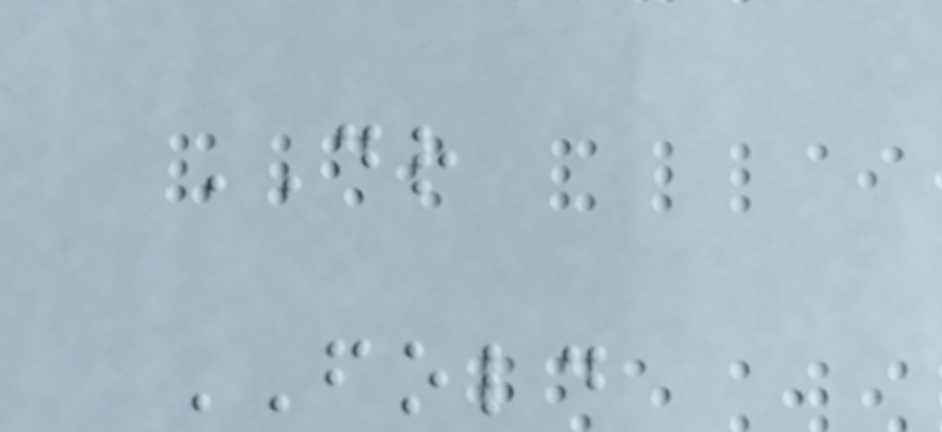DR
FOLD
